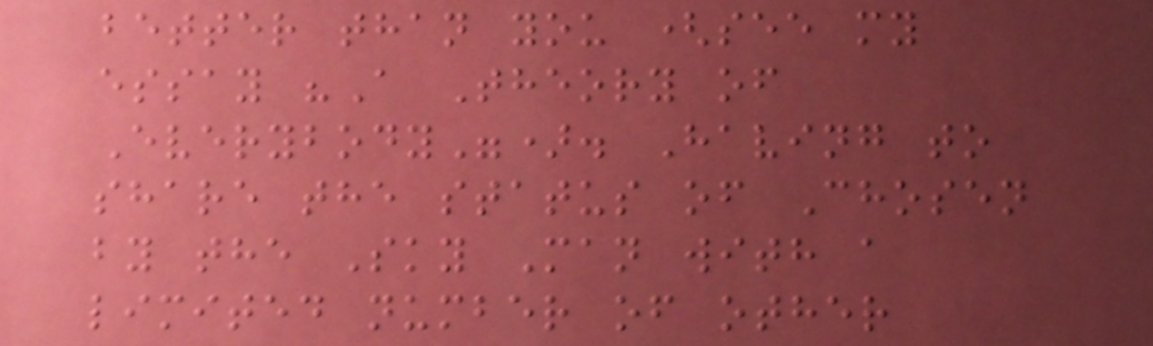better than you (see my
essay "A Theory of
Everybody"). Having to
share the status of Chosen
by the Sky Man with a
limited number of other
